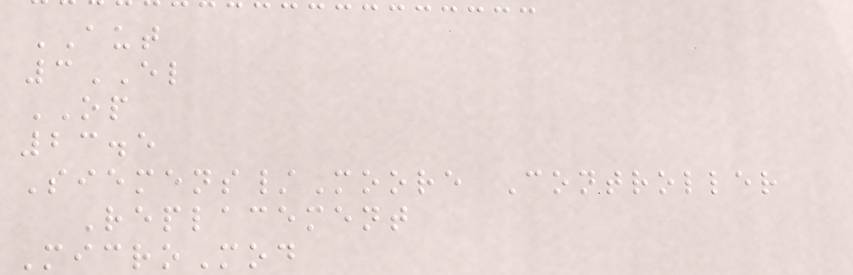AUT
3EL
OP
23.5
Siemens/Moore Controller
Replacement
MicroMod
